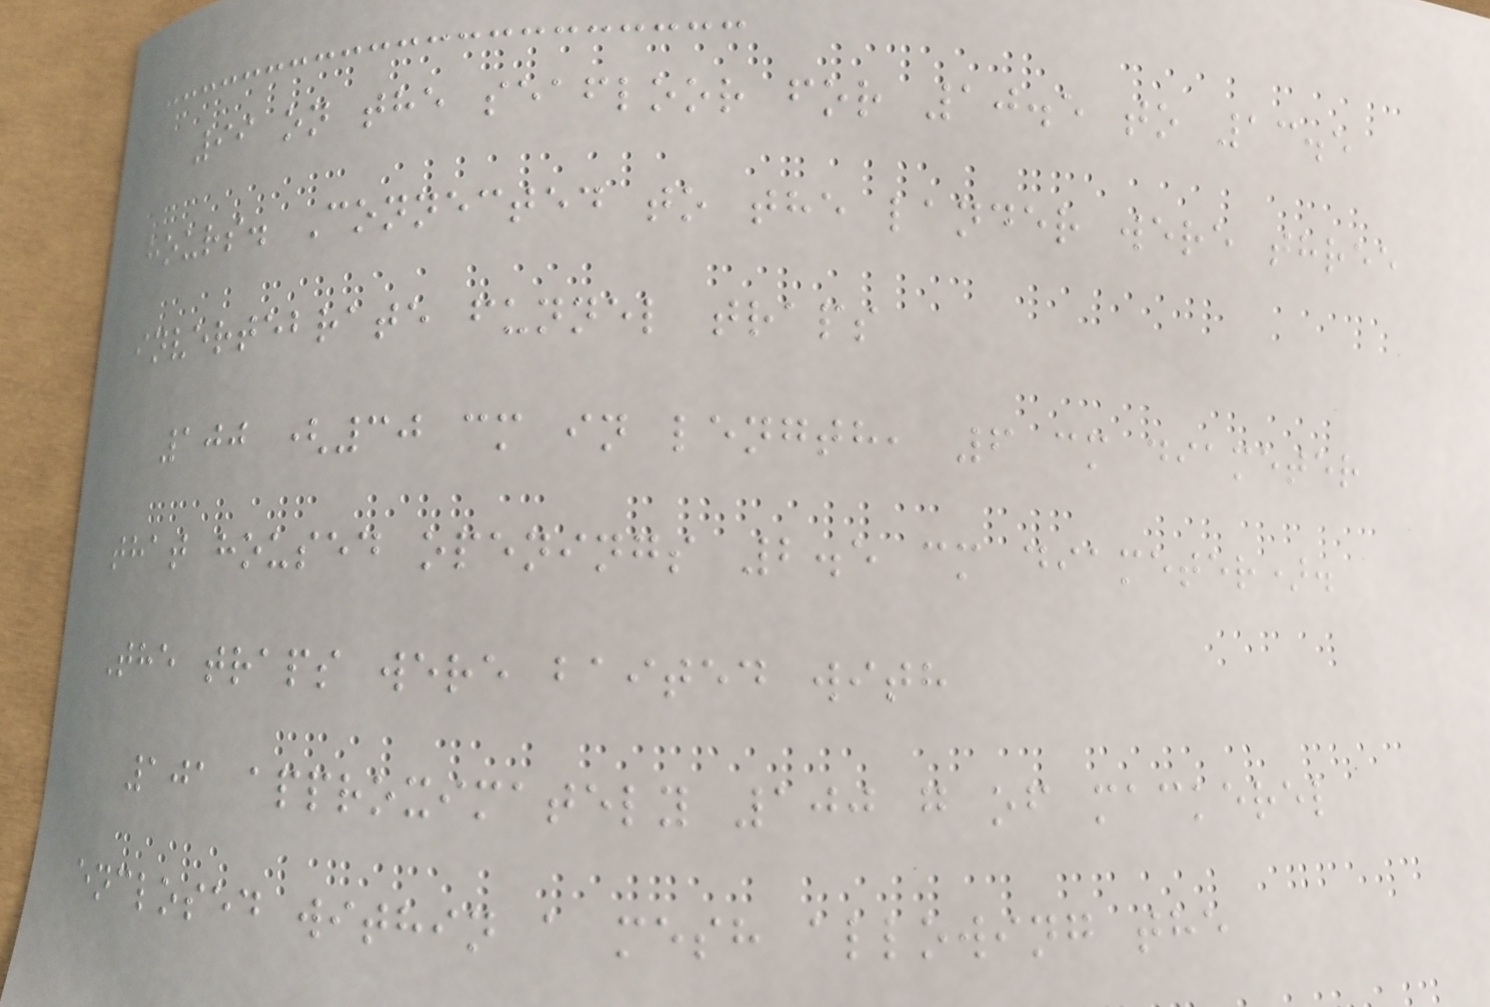99 on the seafloor for 10.5 to 13.5
hours. Connected to the lander were three
invertebrate funnel traps
100 (30 cm in length, 6 cm diameter
that housed openings 2.5 cm diameter).
The traps were baited with
101 approximately 100 g of mackerel
enclosed within a mesh allowing the
